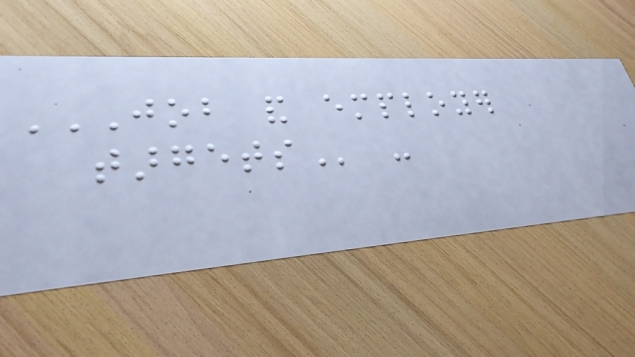JOB AND EMPLOYER
TARGETS -
